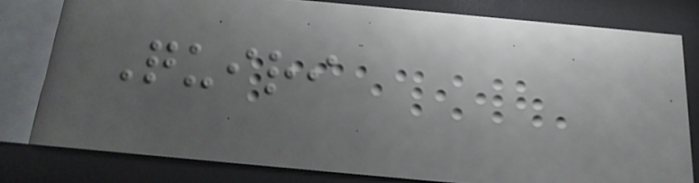Quiri
